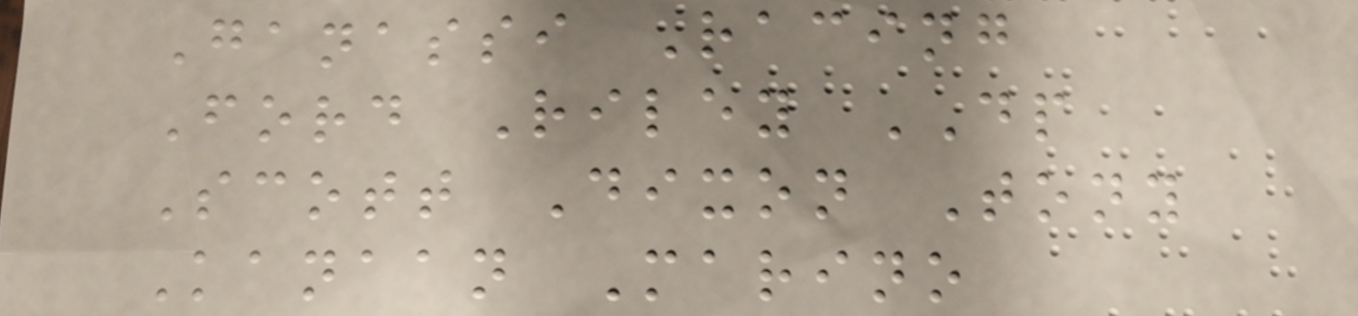Ganassi Racing
Ford Riley DP
Scott Dixon Tony
Kanaan Marino
